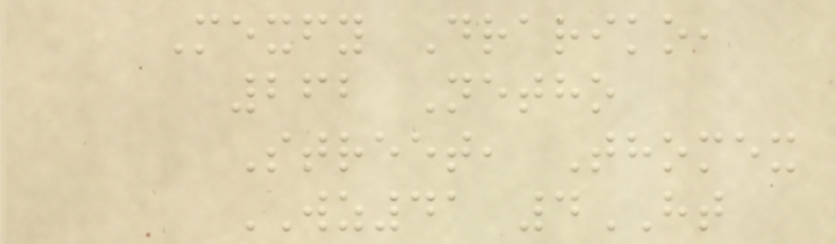Mexfy Drariko,
262 Netho
Street, Thomex
WZ41 4HT
